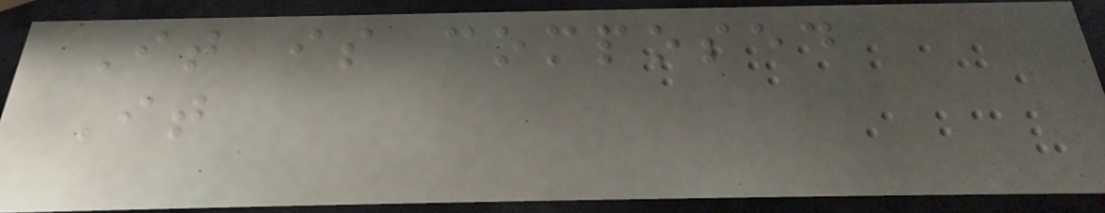It is composed
It
